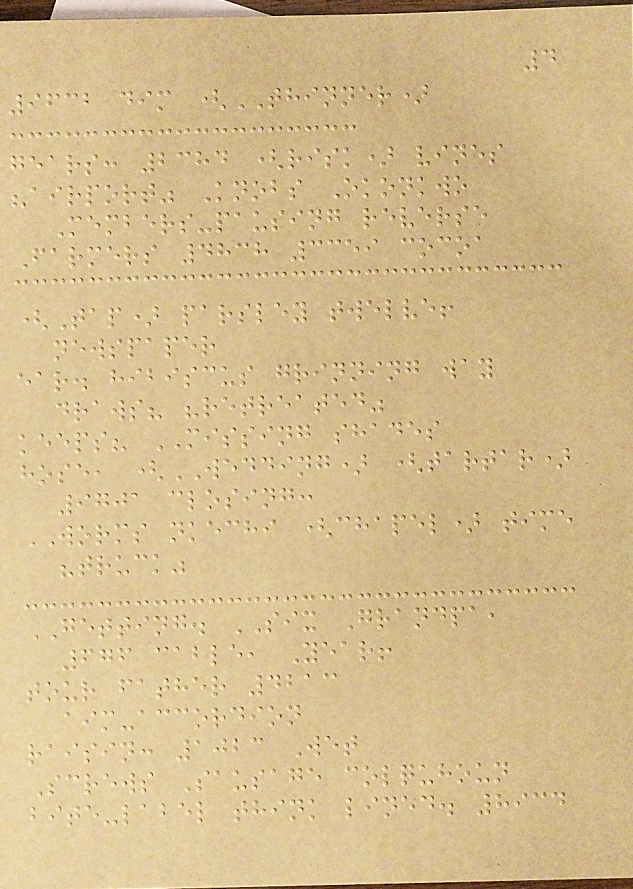4
9632 dim (THINNER)
gears: 2384 (risk) vines
"airport" Knobs Okonkwo
Members-pausing reverse
Farmers 4838 3359 cocoa
(Tap) parsley twelve!
newspaper
ear. hibiscus grinning way
draws? "retreated"
keeps? MISSING shades
hose, (WEDDING) (tartar)
9701 closing:
WORMS nkechi (chapel) time
"truck"
GETTING. SIX Grandpa,
676 cable, Year!
tour father 4213
aim-accordion
raisin: 1023 Wet
Screws Sausage colquhoun
bite-label think lined. 8934
